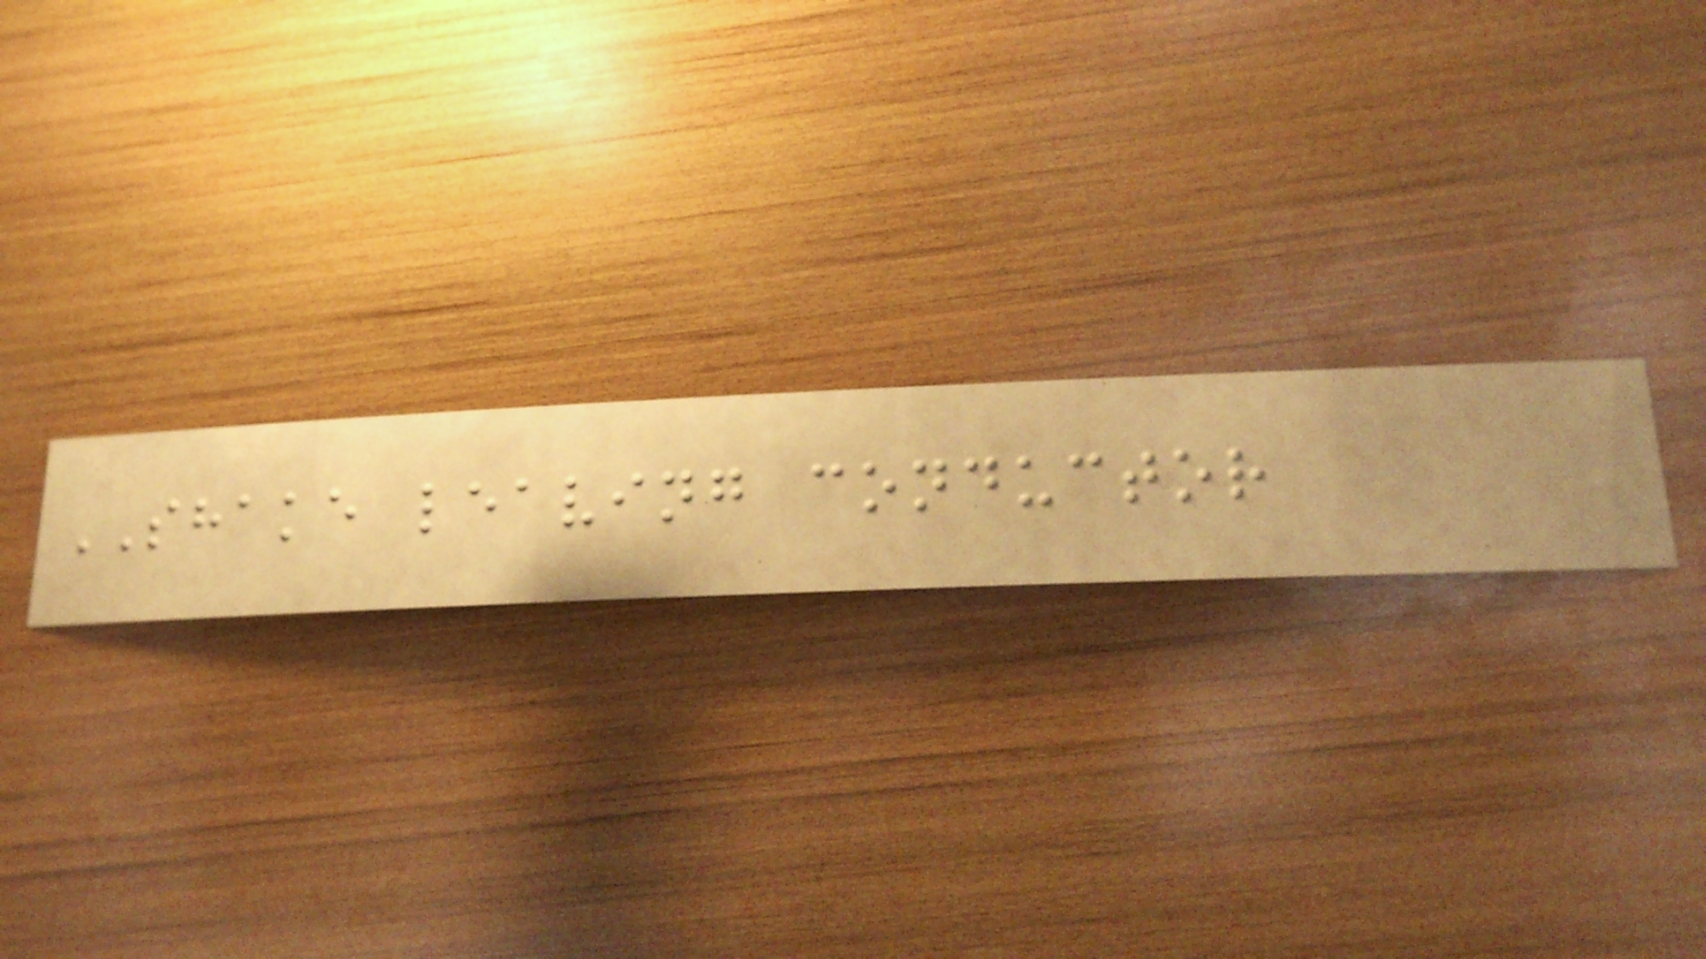SHAKE leaving conductor
